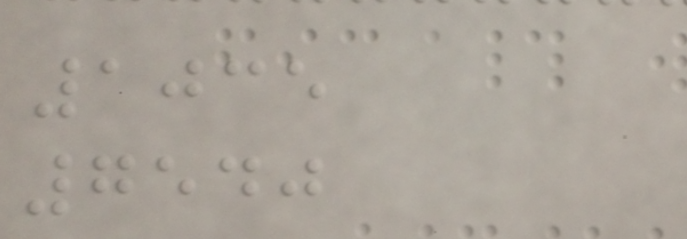1035
7540
